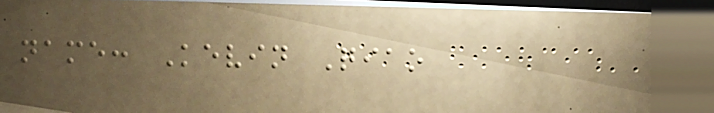name: Kevin Qiao
